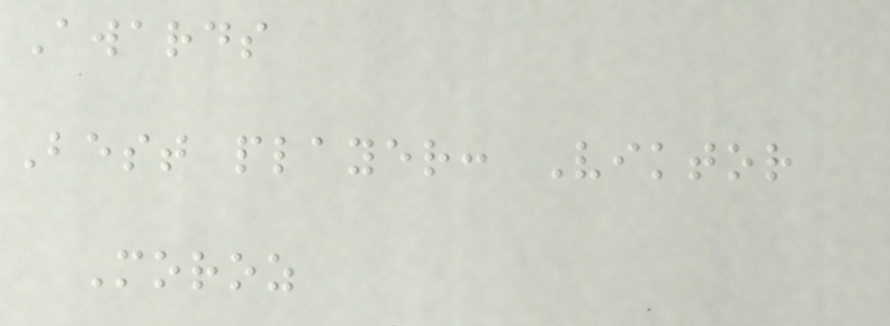Awards
Best player: Viktor
Moroz
